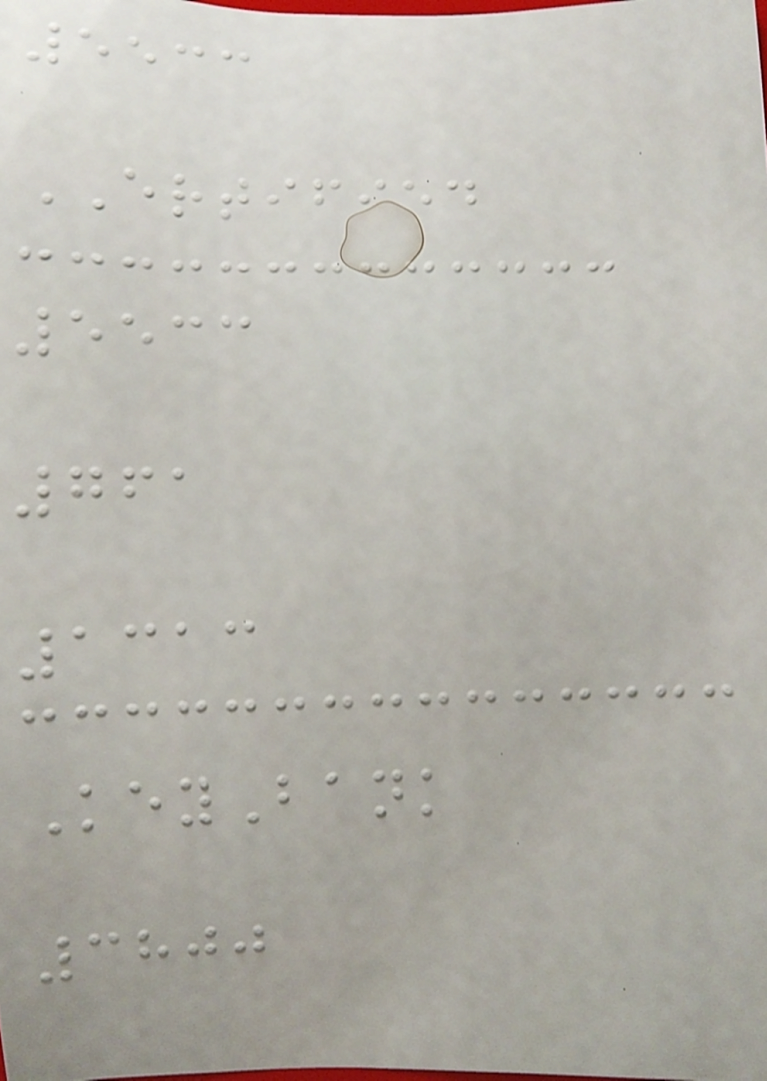5533
ERTIFIED
5533
761
1313
KeyBank
3800
